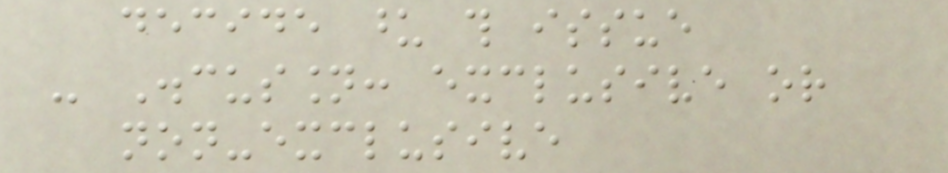decide upon this issue
- Discussion: exclusive or
non-exclusive
